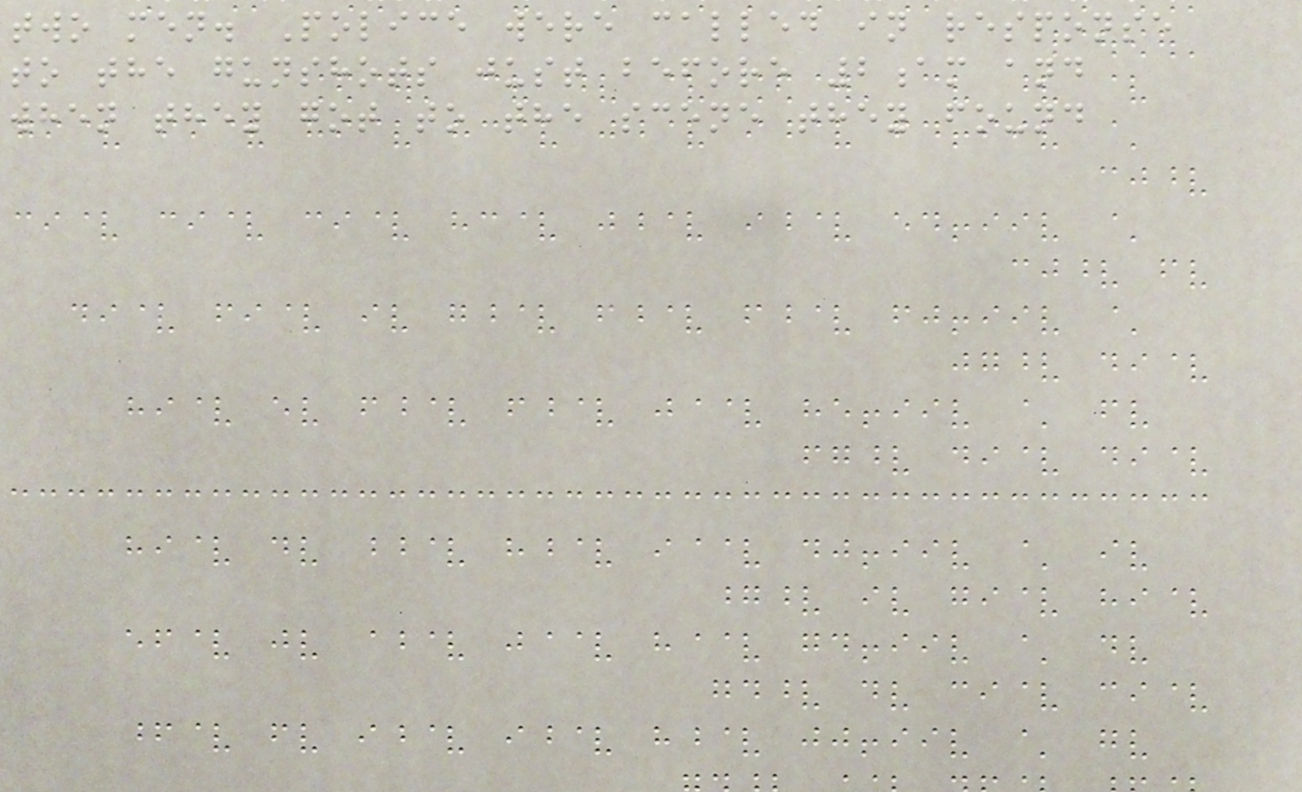two men. Police were called in response
to the gunshots just before 2am and
when they got to the scene they found
